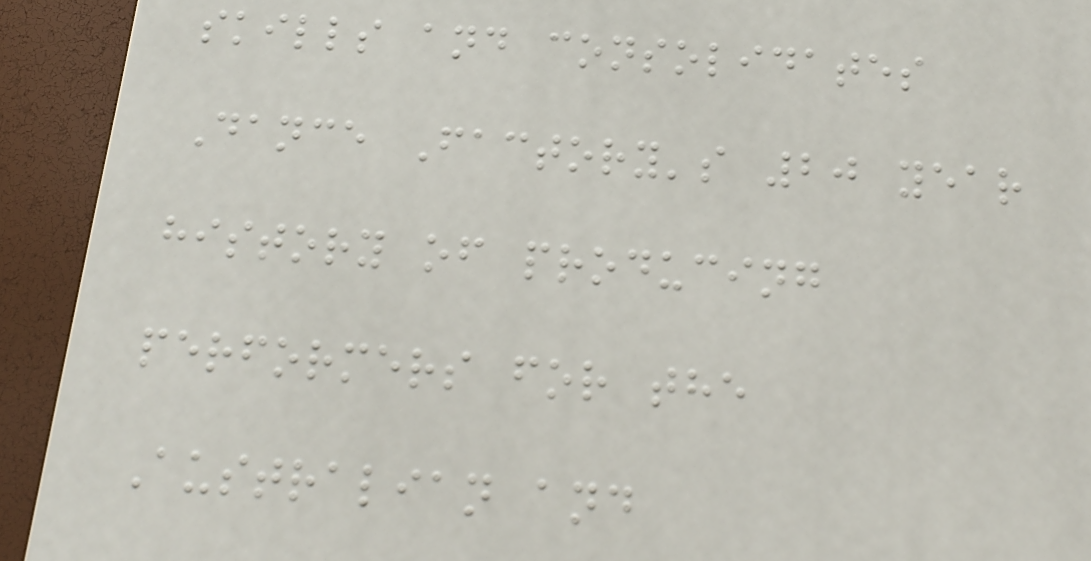skills and consolidates
Dance Factory's 20 year
history of producing
performers for the
Australian and
